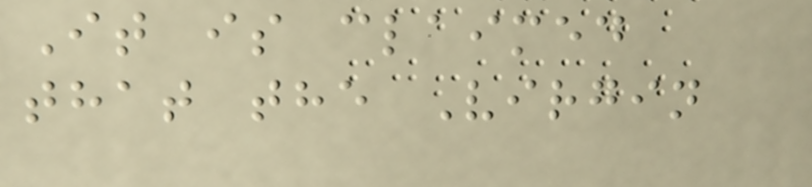It is claimed
that the Virgin
